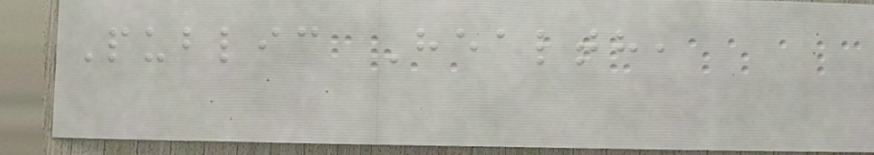Public Health,
